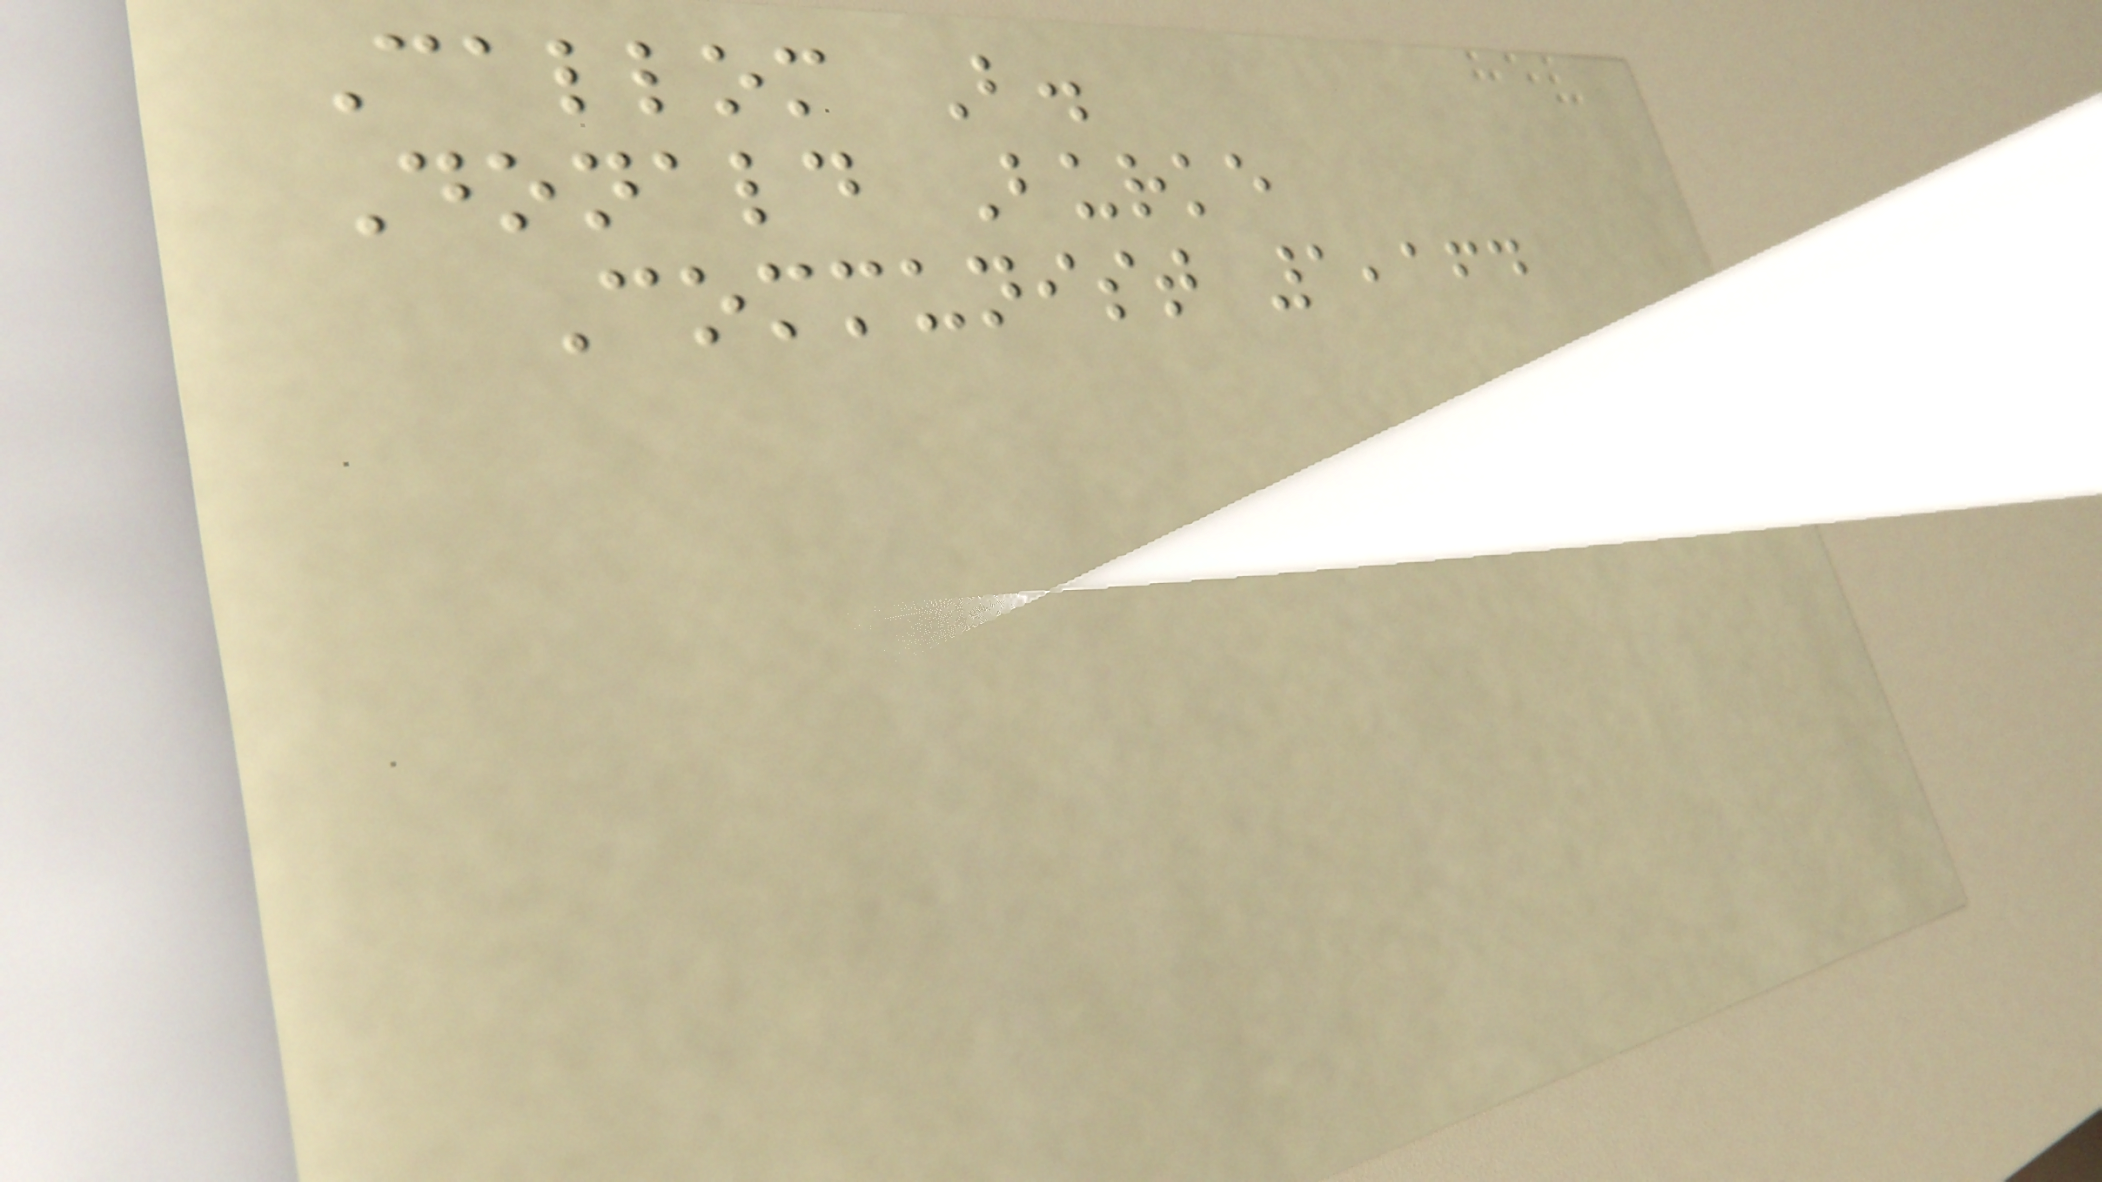Callom B.
Donald Burke
Communist 1,164
